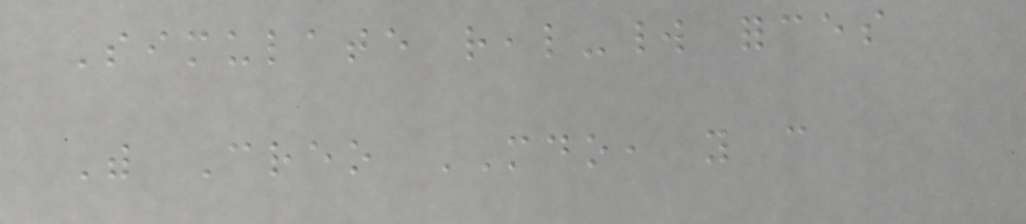Simulate real-world forces
With Creo MDO, you can
